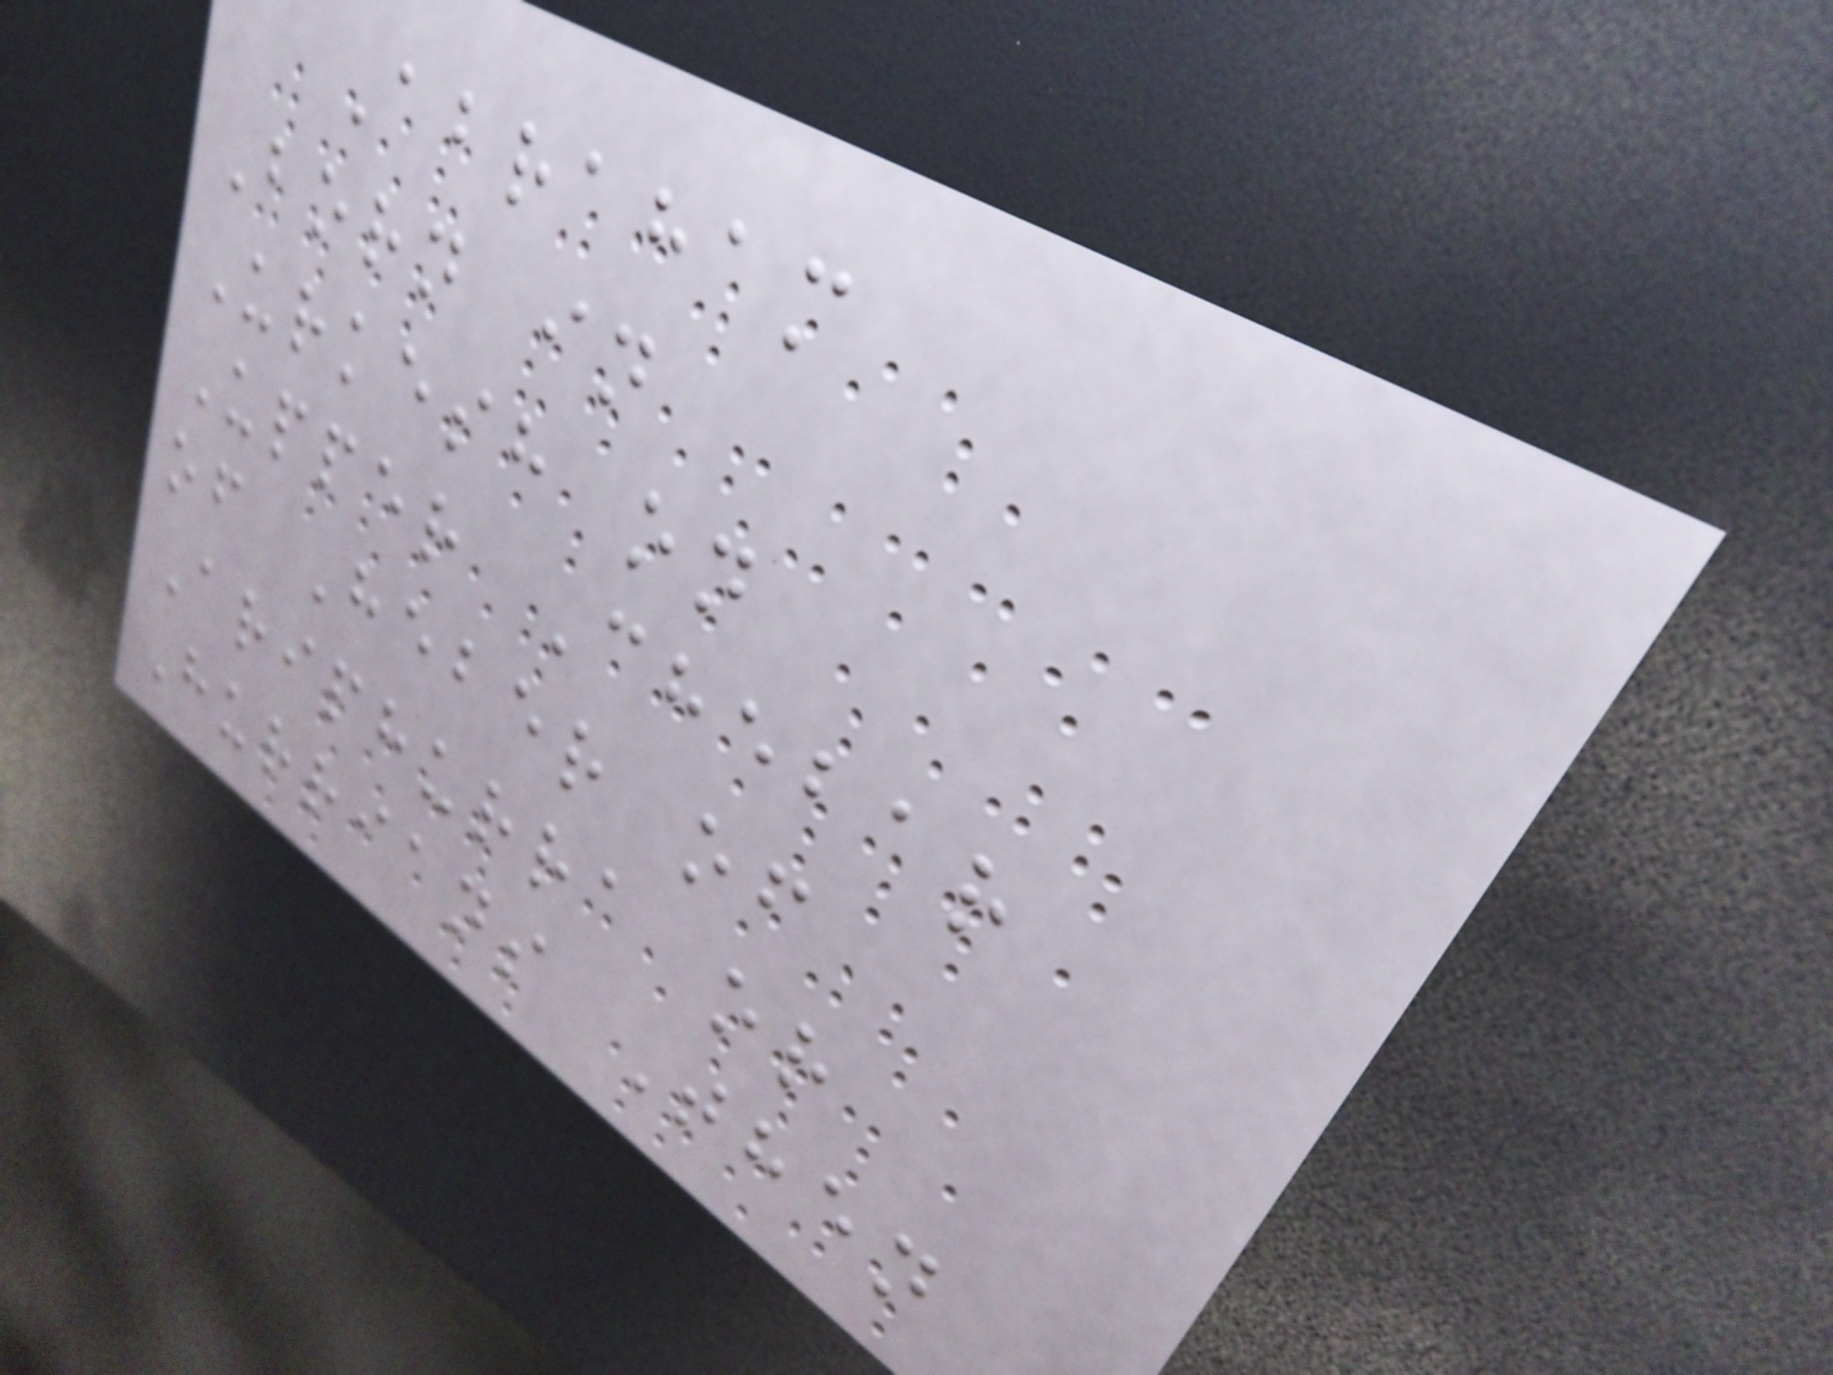Abraham
Born in
Urkesh on
Upper Chebar
of Heber of
Ariphurra or
Hurrians Then
